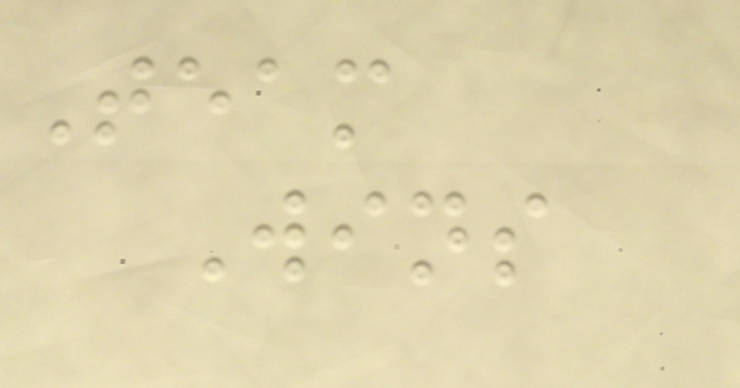Team
Wins
